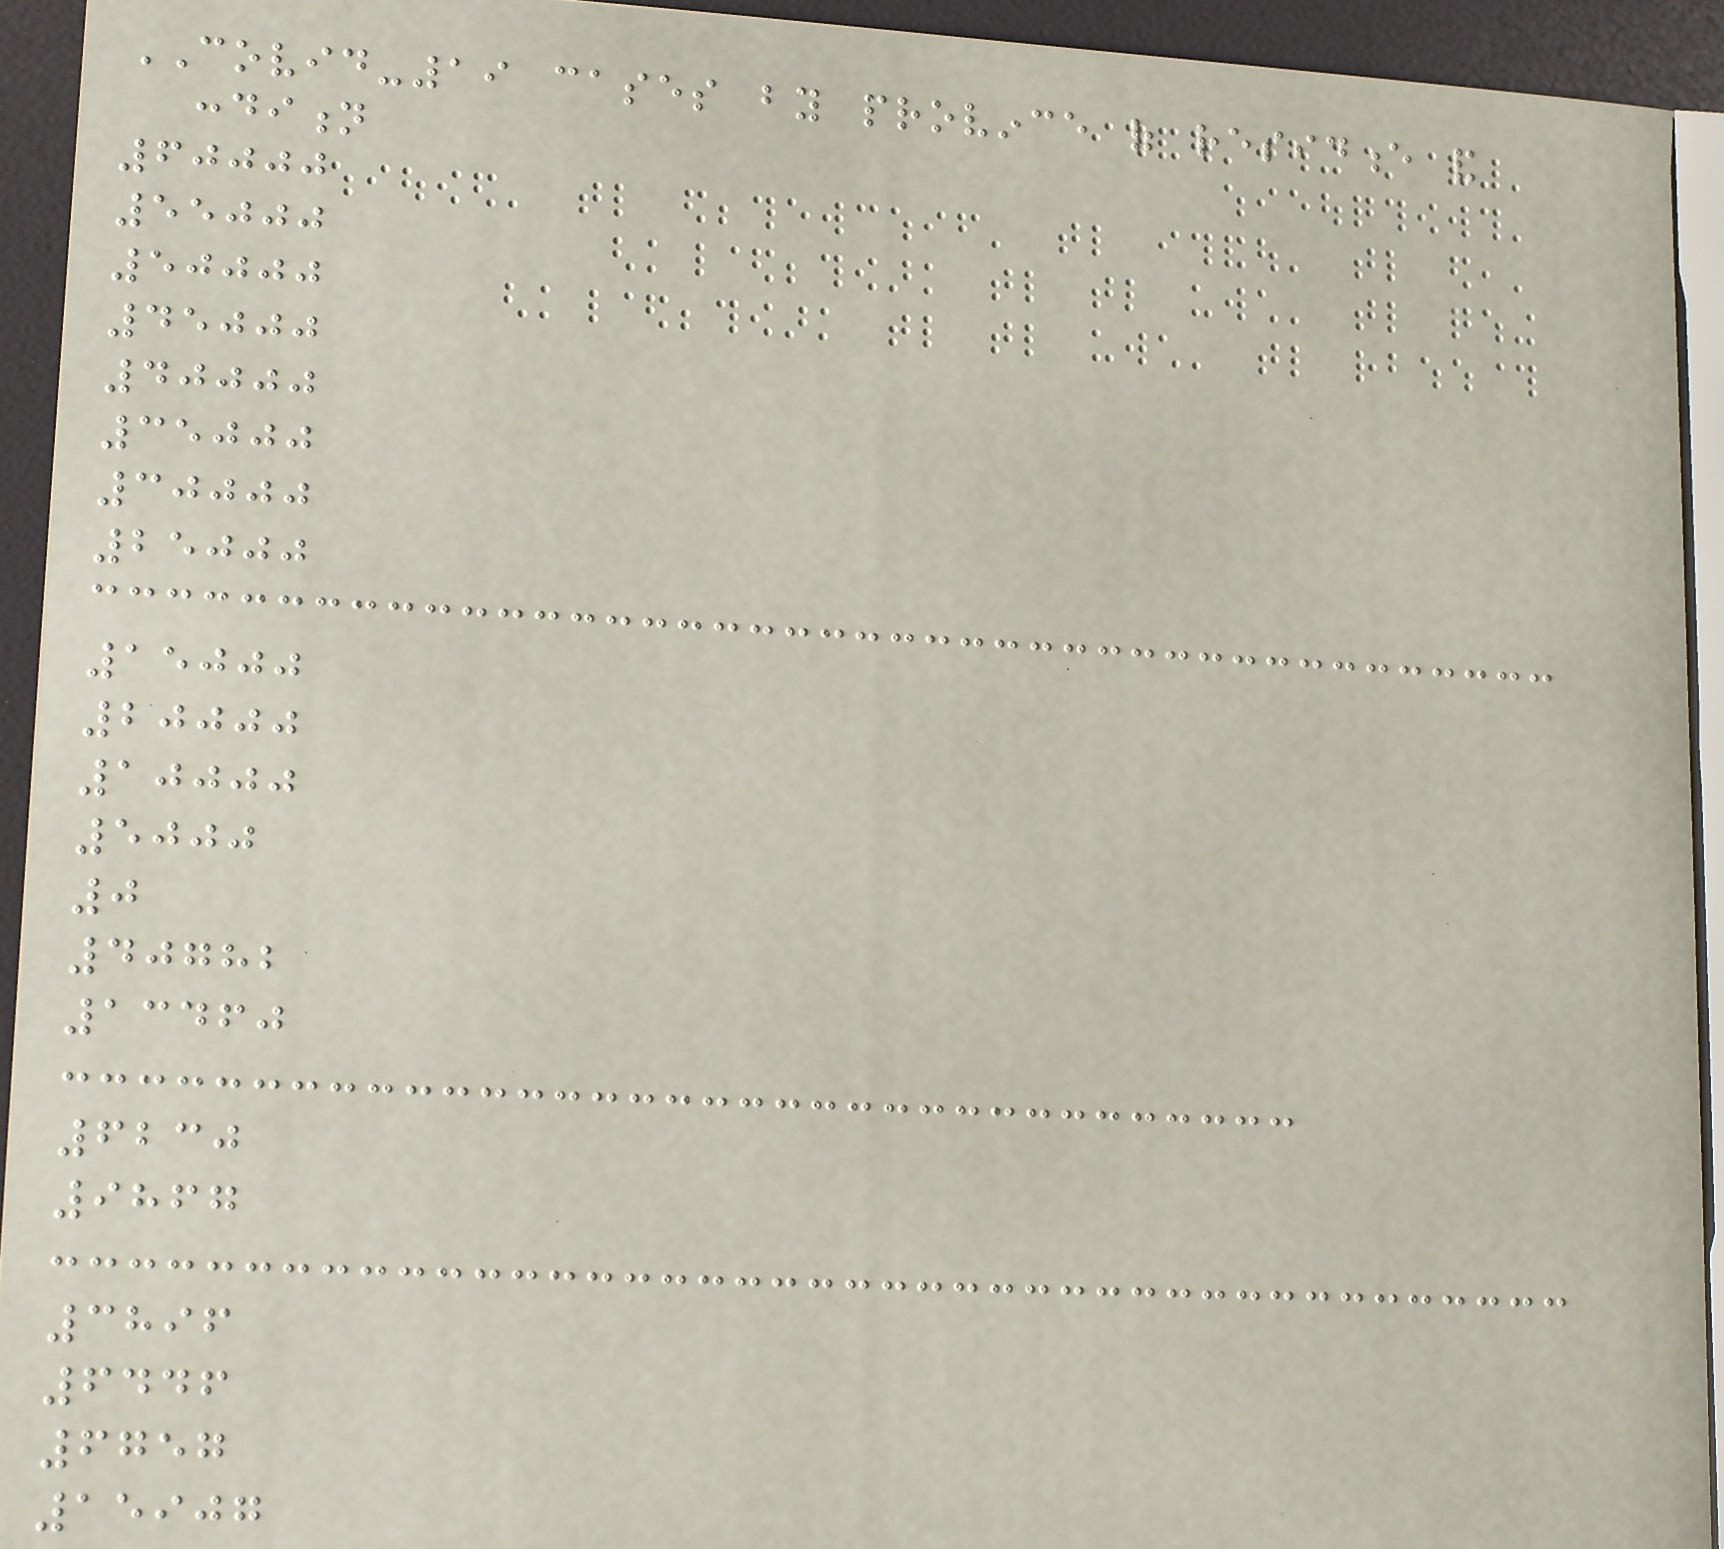COVID-19 cases by province of residence and
condition
60000
55000
50000
45000
40000
35000
30000
25000
15000
20000
10000
5000
0
40782
13460
6230
9867
3896
6446
6757
15907
